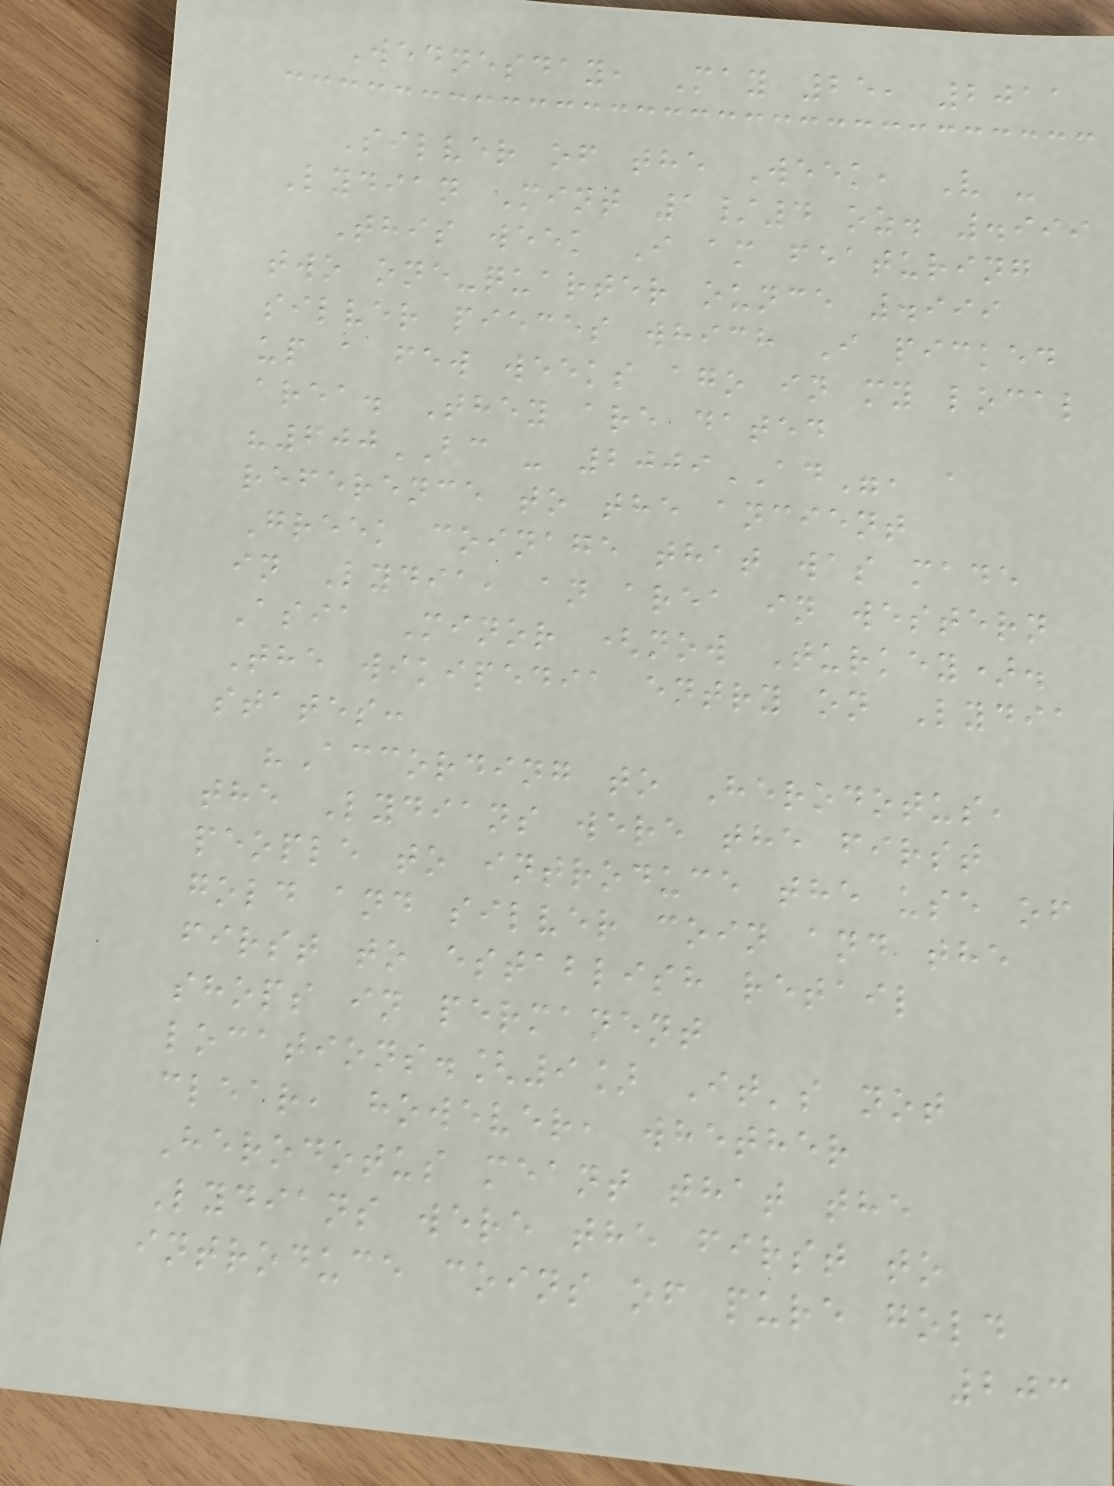Wednesday, May 25, 2011
Silver of the Week, V -
Lydian Mint 1/4 oz. .999
This week I am featuring
two one-quarter ounce .999
silver pieces which I picked
up a few weeks ago in my local
area. They are dated
"600BC - 2009AD", a
reference to the ancient
Greek coinage that was made
in Lydia, an area in western
Asia Minor (now Turkey).
The wikipedia entry on Lydia
states:
"According to Herodotus,
the Lydians were the first
people to introduce the use of
gold and silver coin and the
first to establish retail
shops in permanent
locations.[9] It's not
clear, however, whether
Herodotus meant that the
Lydians were the first to
introduce coins of pure gold
203
